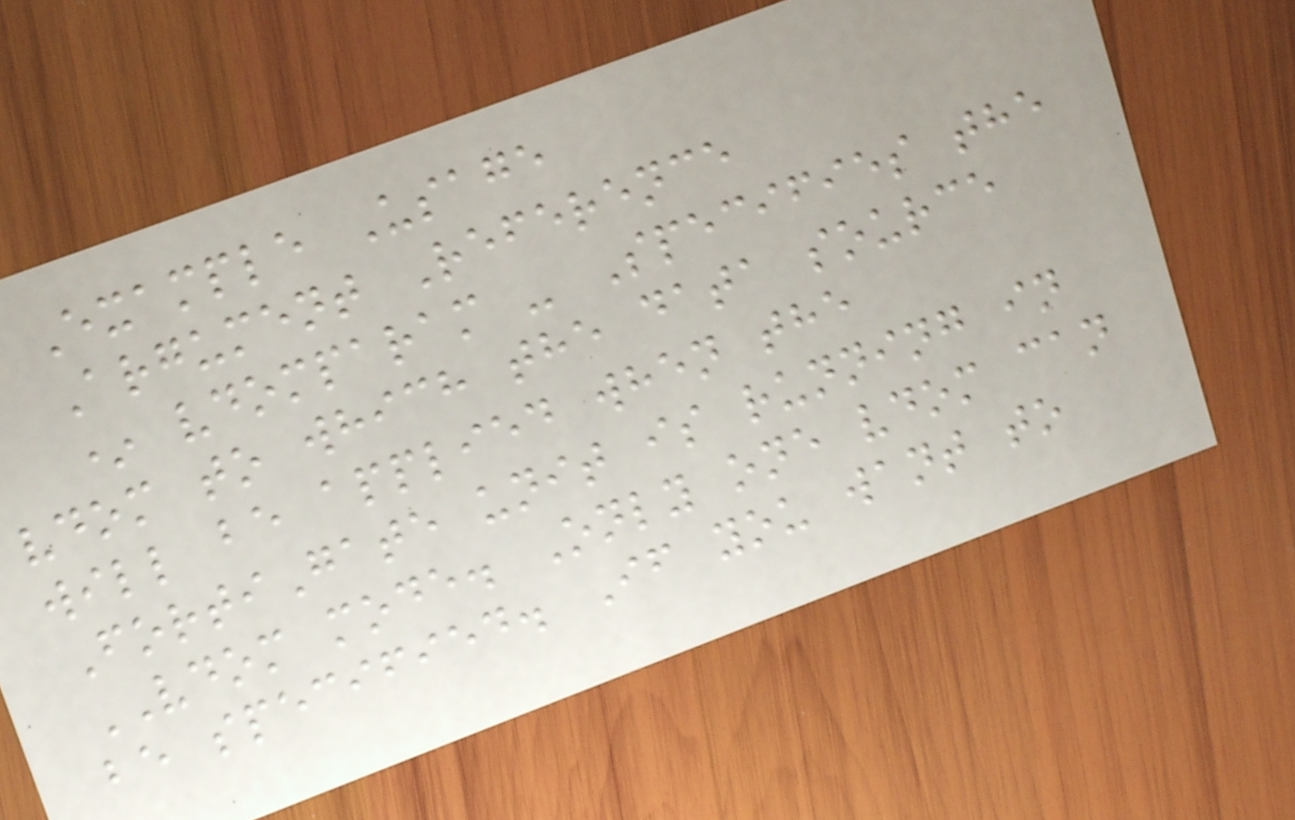Example Usage
Argument Reference
* vdomparam - Specifies the
vdom to which the data source
will be applied when the
FortiGate unit is running in
VDOM mode. Only one vdom can
be specified. If you want to
